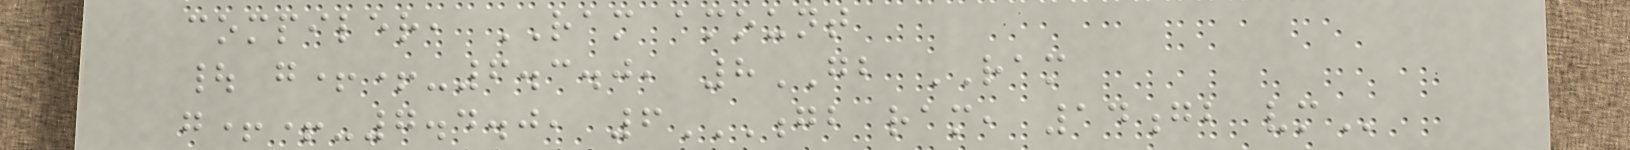compiler, RAM amount
| g++-6.3.0, 8GB RAM
g++-7.4.0, 6GB RAM, 14GB VM
